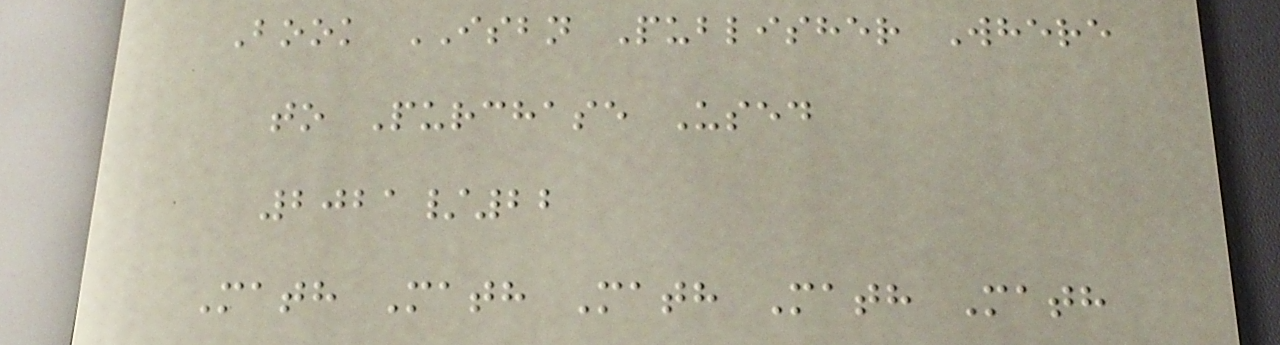Book ISBN Publisher Where
to Purchase Used
2021/22
Math Math Math Math Math
